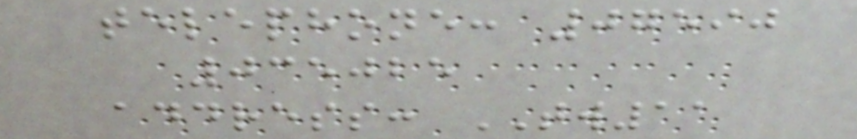telephone: 07590
035025
address: TW11
